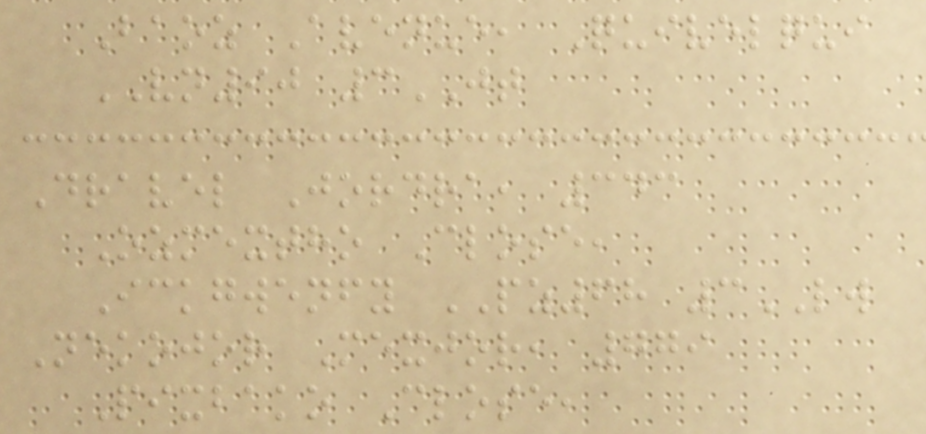Baoz Avenue, Quivelqui
VN90 3JT
Dravel Jordra, 343
Ozmextho Close,
Ickgwenfy PZ68 3LW
Nekojor Mexjor, 779
Pixbako Close,
